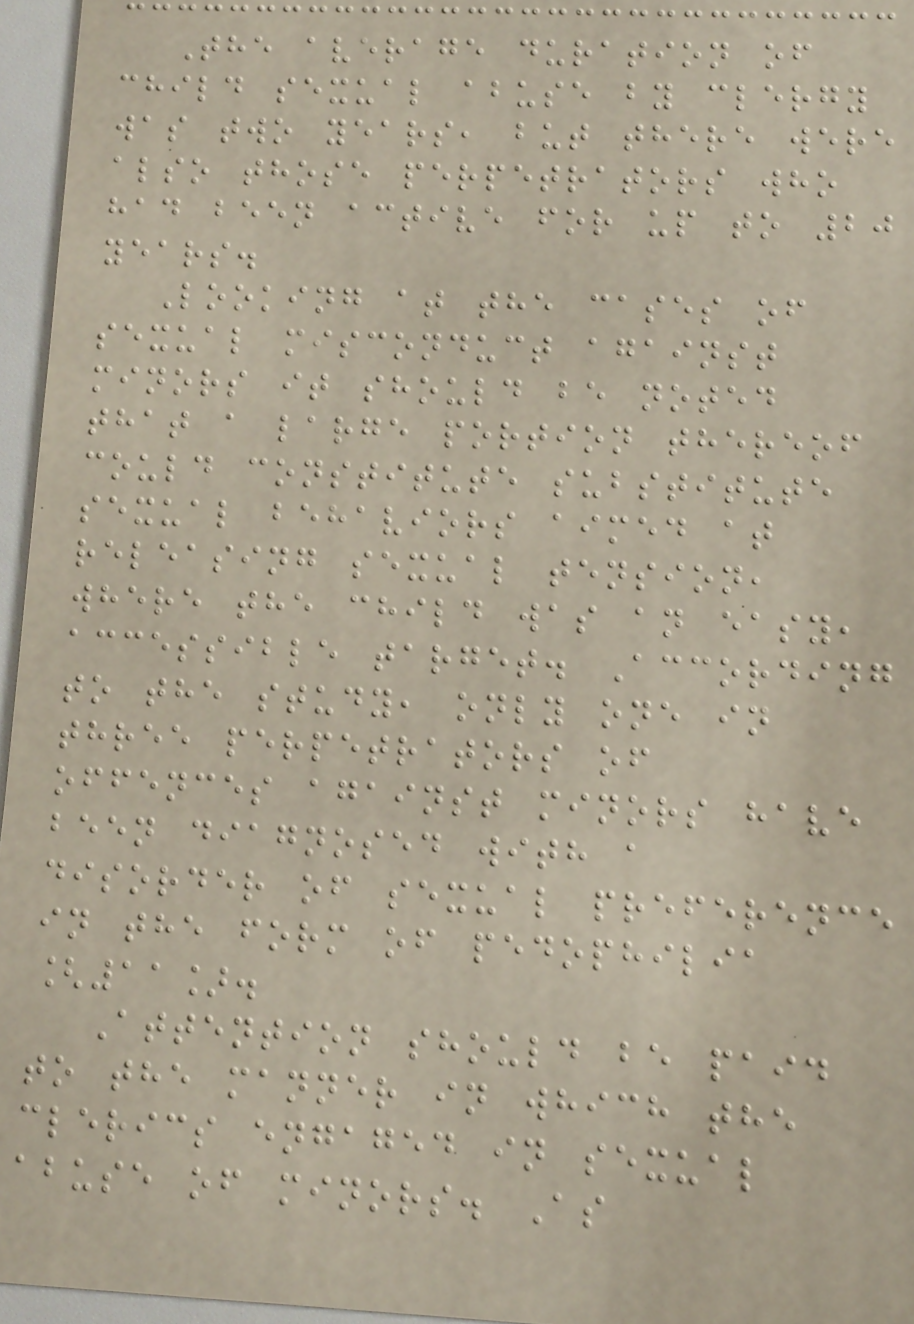The average duration of
child sexual abuse by clergy
was two years, but there were
also those perpetrators who
had been active for up to 20
years.
Looking at the cases of
sexual misconduct against
minors it should be noted
that a large portion thereof
could constitute substitute
sexual behaviors aimed at
releasing sexual tension,
where the child was an easy,
accessible target. According
to the study, only one in
three perpetrators of
offences against minors have
been diagnosed with a
disorder of sexual preference
in the form of pedophilia
[11].
Attention should be paid
to the manner in which the
clerics engaged in sexual
abuse of minors. As
